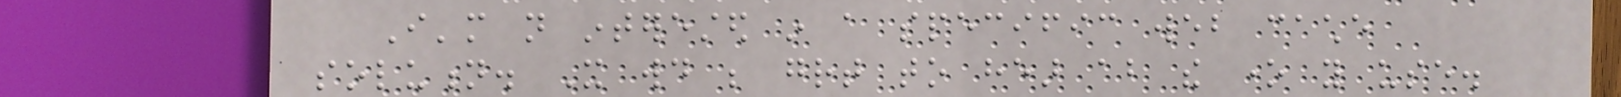I'm not interested in a specific web cache
solution. It would be great to hear about the one you use.
